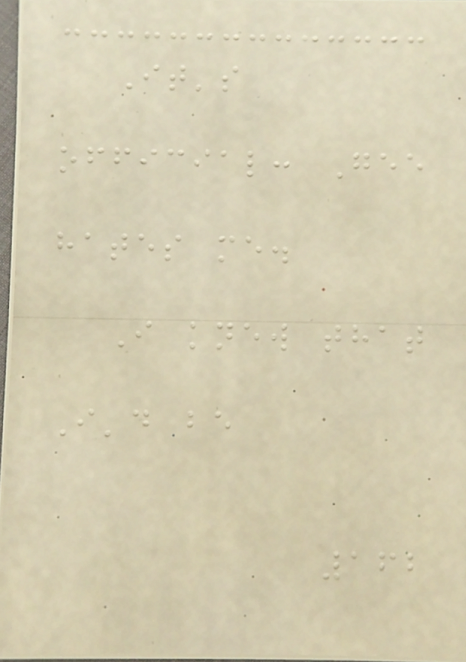It's
official: Gee
hates me.
I knew that
I'd be
162
